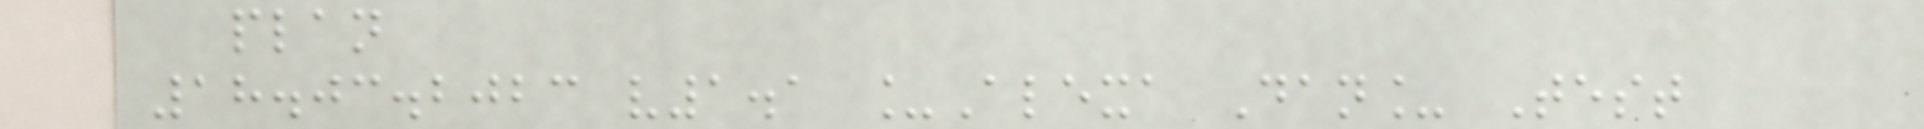plan
18.03.2023 v1.1 _Alexa Dan_ Test
